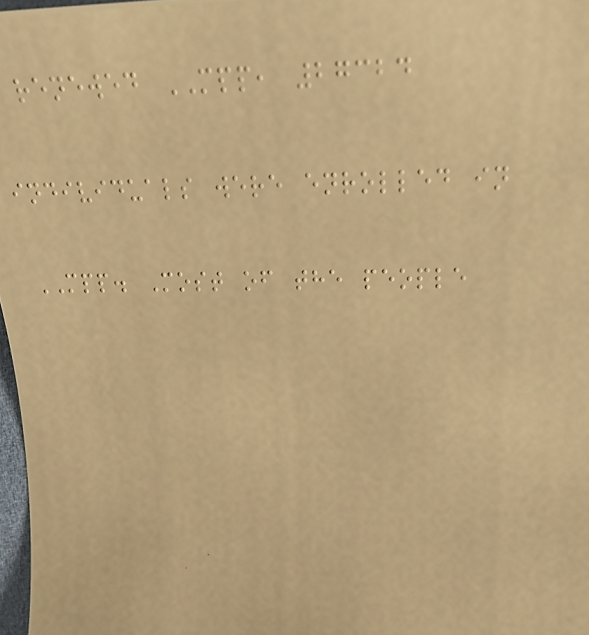renewed MPP, 27324
individuals were enrolled in
MPP. Most of the people
